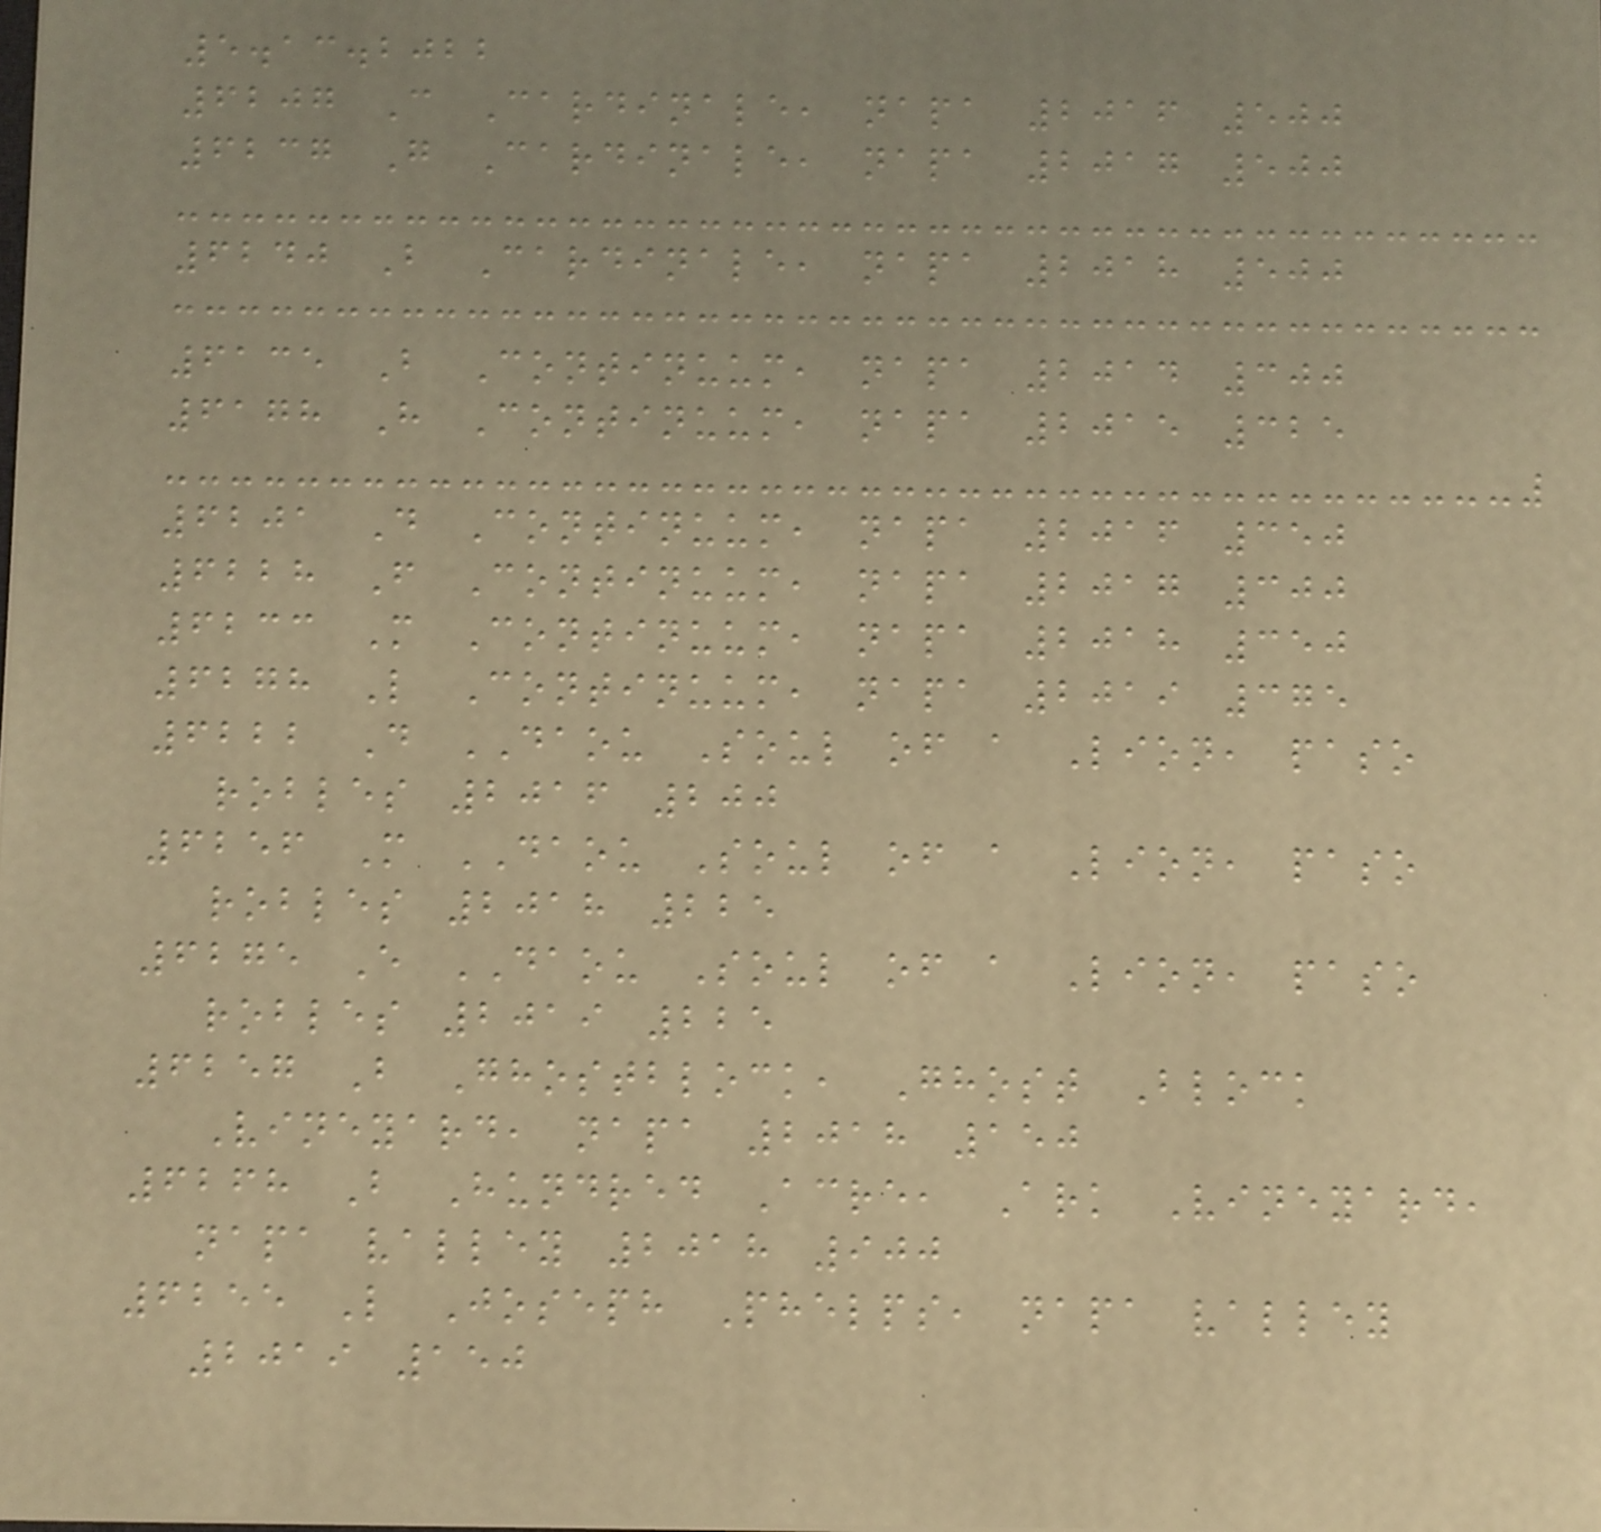5.13.2022
6207 C Cardinale, napa 2016 500
6237 G Cardinale, napa 2017 500
6240 B Cardinale, napa 2018 500
6135 B Continuum, napa 2014 300
6178 H Continuum, napa 2015 325
6201 D Continuum, napa 2016 350
6228 F Continuum, napa 2017 300
6233 M Continuum, napa 2018 350
6278 L Continuum, napa 2019 375
6222 D DAOU Soul of a Lion, paso
robles 2016 200
6256 M DAOU Soul of a Lion, paso
robles 2018 225
6275 E DAOU Soul of a Lion, paso
robles 2019 225
6257 B Ghostblock, Ghost Block
Vineyard, napa 2018 150
6268 B Hundred Acre, Ark Vineyard,
napa valley 2018 900
6255 L Joseph Phelps, napa valley
2019 150
